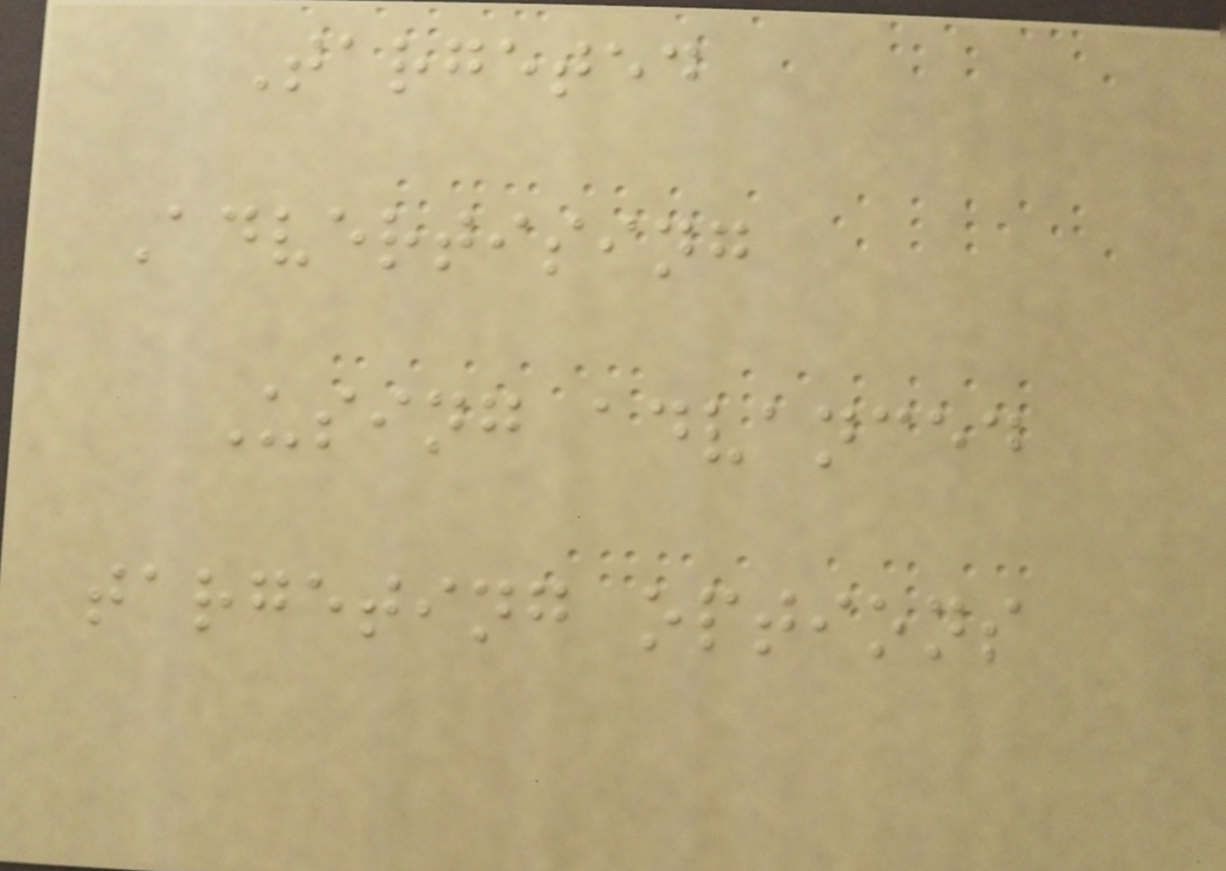Targeted
Advertising
Using advanced
targeting options
